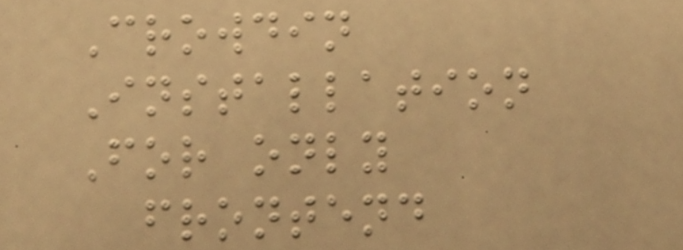Crowdin
Installation
For only
frontend
